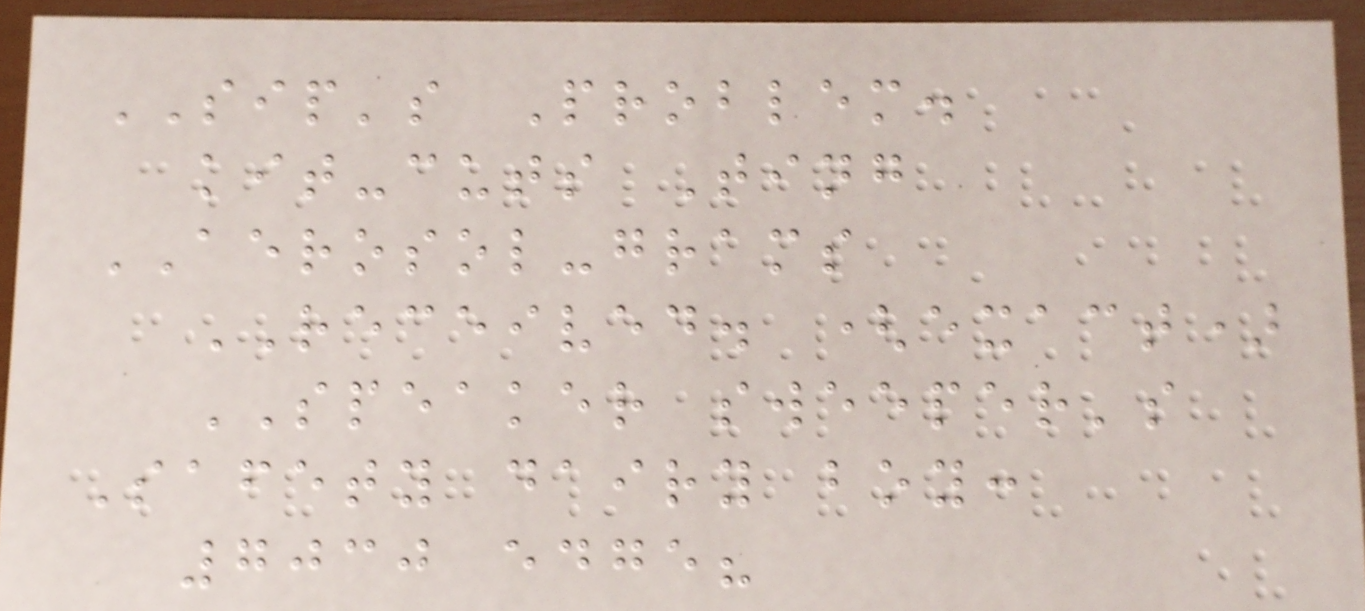SIP's Problem.
kit-cuts Ting
AEROSOL-grams
RECEIVED. (exact)
SPEAKER sweeper's
Safety dairy boy:
7030 edge?
